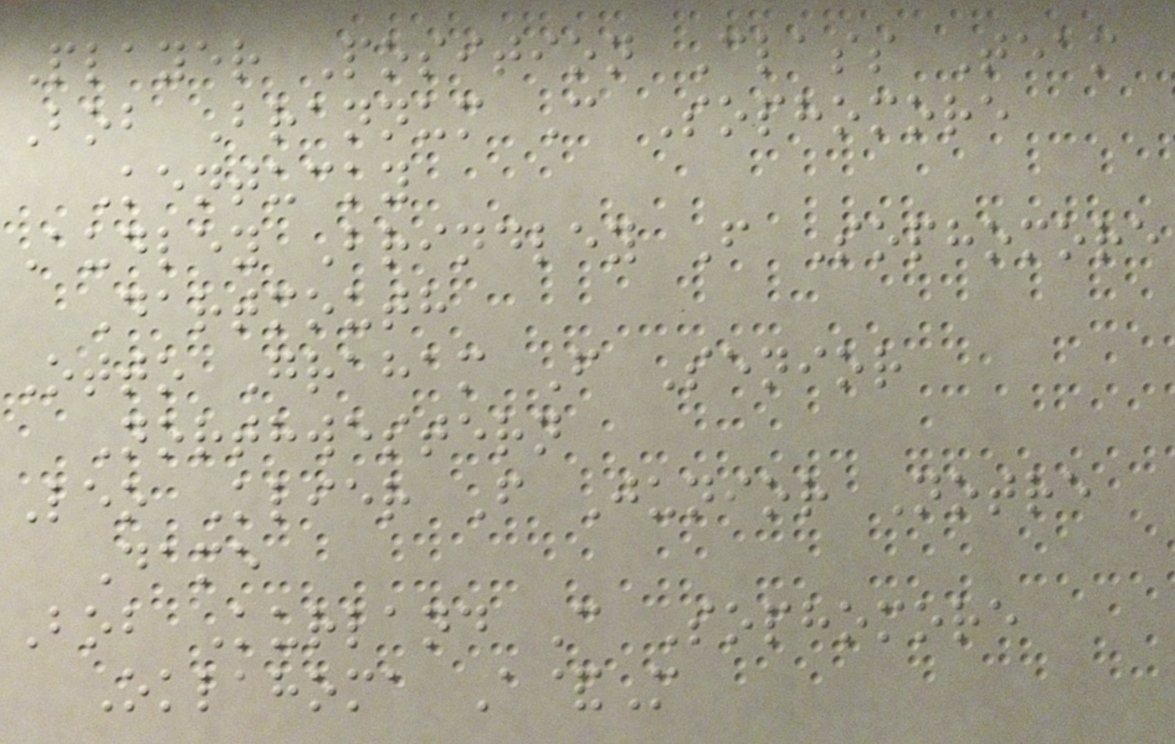Player Position Class Team
Bob Brannum C Sophomore
Kentucky
Audley Brindley F Sophomore
Dartmouth
Otto Graham F Senior
Northwestern
Leo Klier F Junior Notre
Dame
Bob Kurland C Sophomore
Oklahoma A&M
